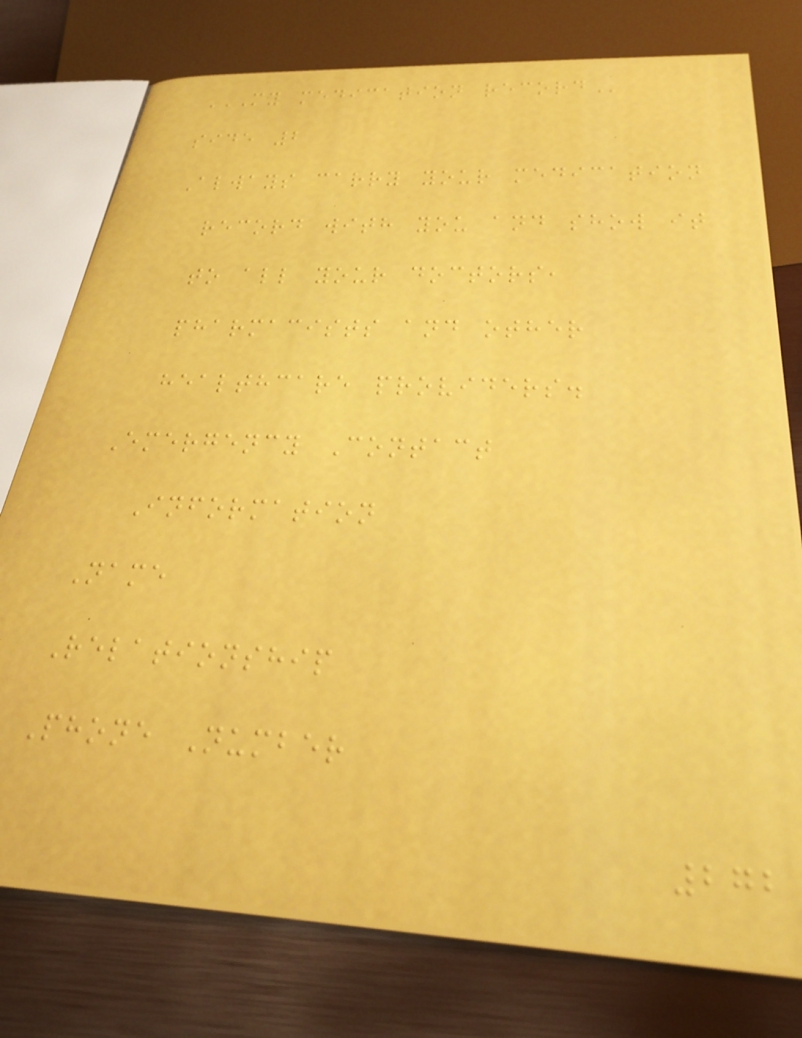MY MEDICATION RECORD
side 2
Always carry your medication
record with you and show it
to all your doctors,
pharmacists and other
healthcare providers.
Emergency Contact
Information
Name
Relationship
Phone Number
272
